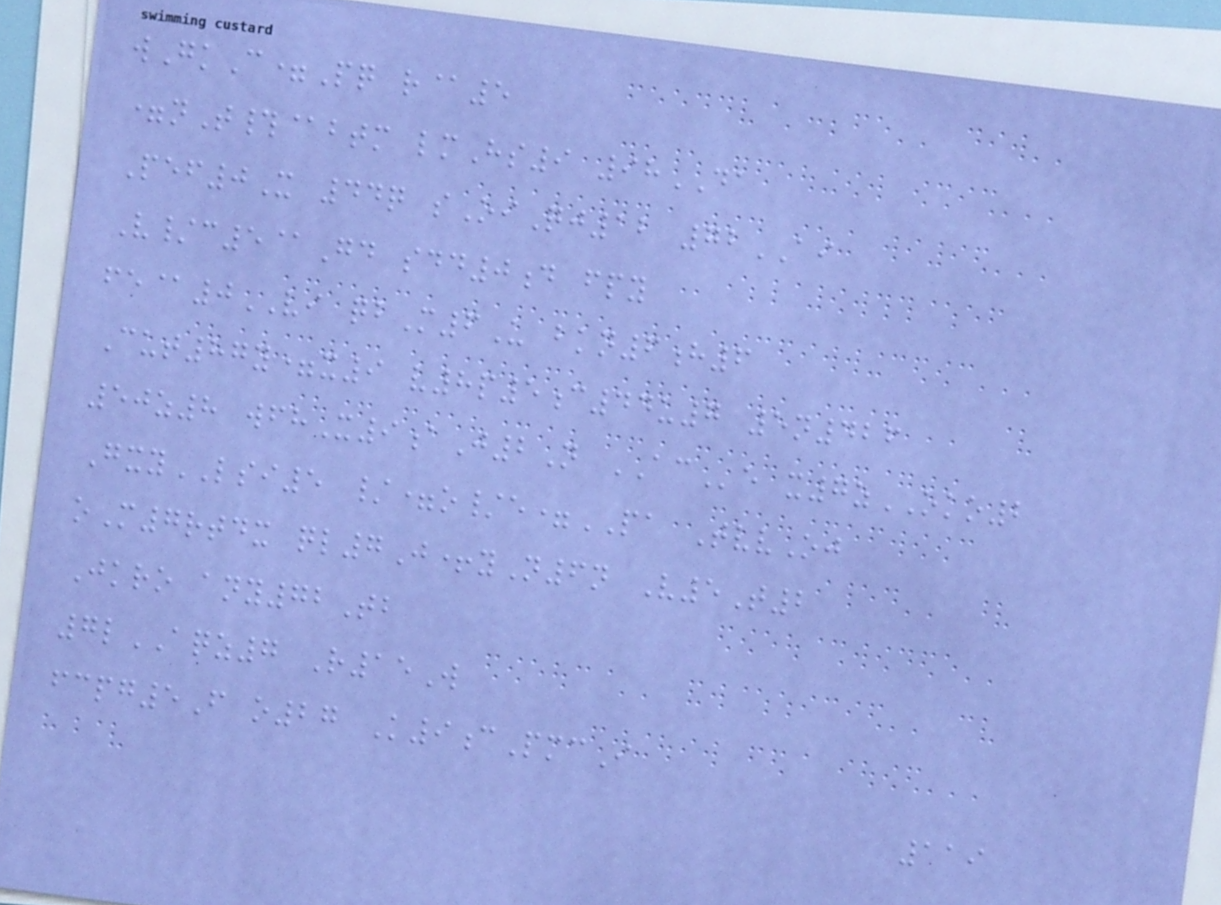wGkC=Pq r@5
=nT#@btm lmHs9 98DA
Pef0X 44q sOiQj12 72AI
V/c5@Gd sdd0d fpy
fe@0VI qbM6U bkn6h6
Cut87y=x9 v8p5c44u7 5n426
50z8 wfhX9aJ2N ACe x7zOKO2
GxyLSI5 /=o/e=PA TvvOj
oM7rtdx ql7J+yN6n V5T2
Jkro any72Tb
7lAQZ7 R15W
fcpg5F o27 K9cPmcI
119
